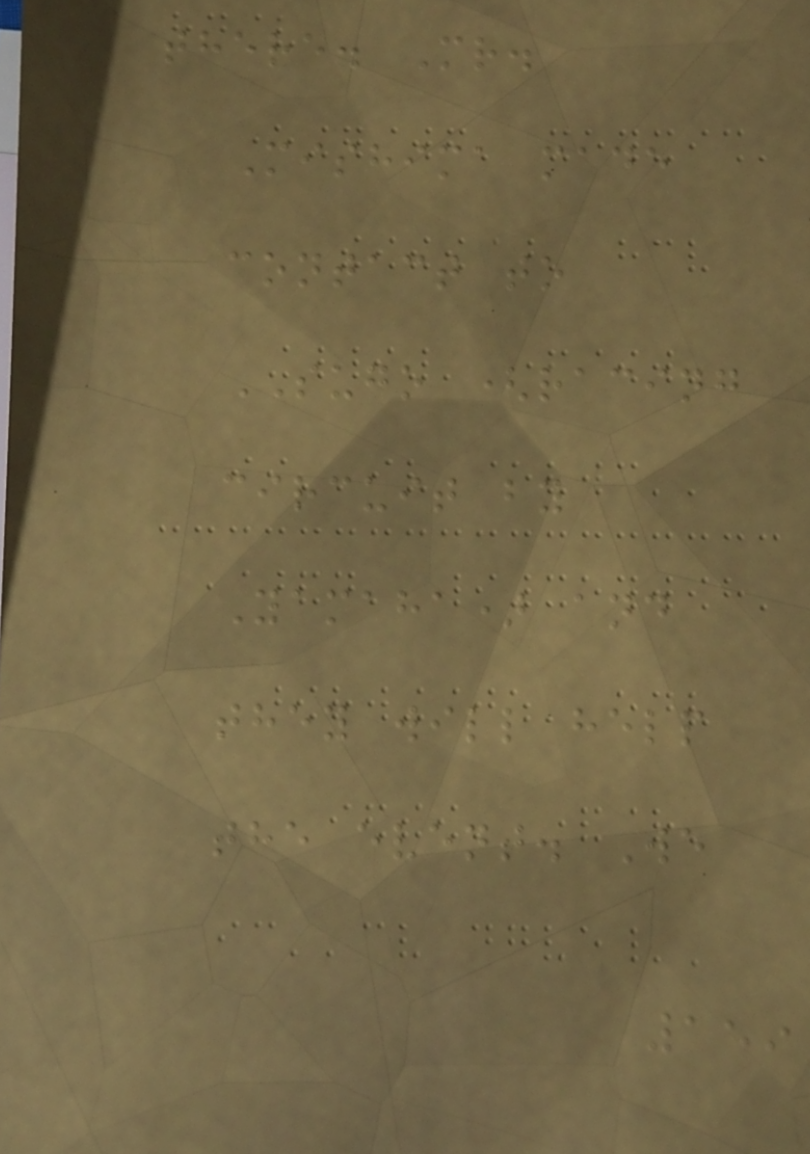there. Mr.
Mishima made
contact to
SUGO (racing
circuit by
Yamaha) and
they will help
the event. We
159
